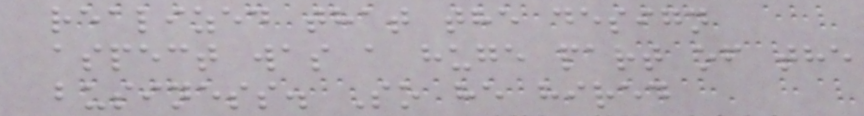realized that the design
aspect was a huge part of the
business. So he hired
